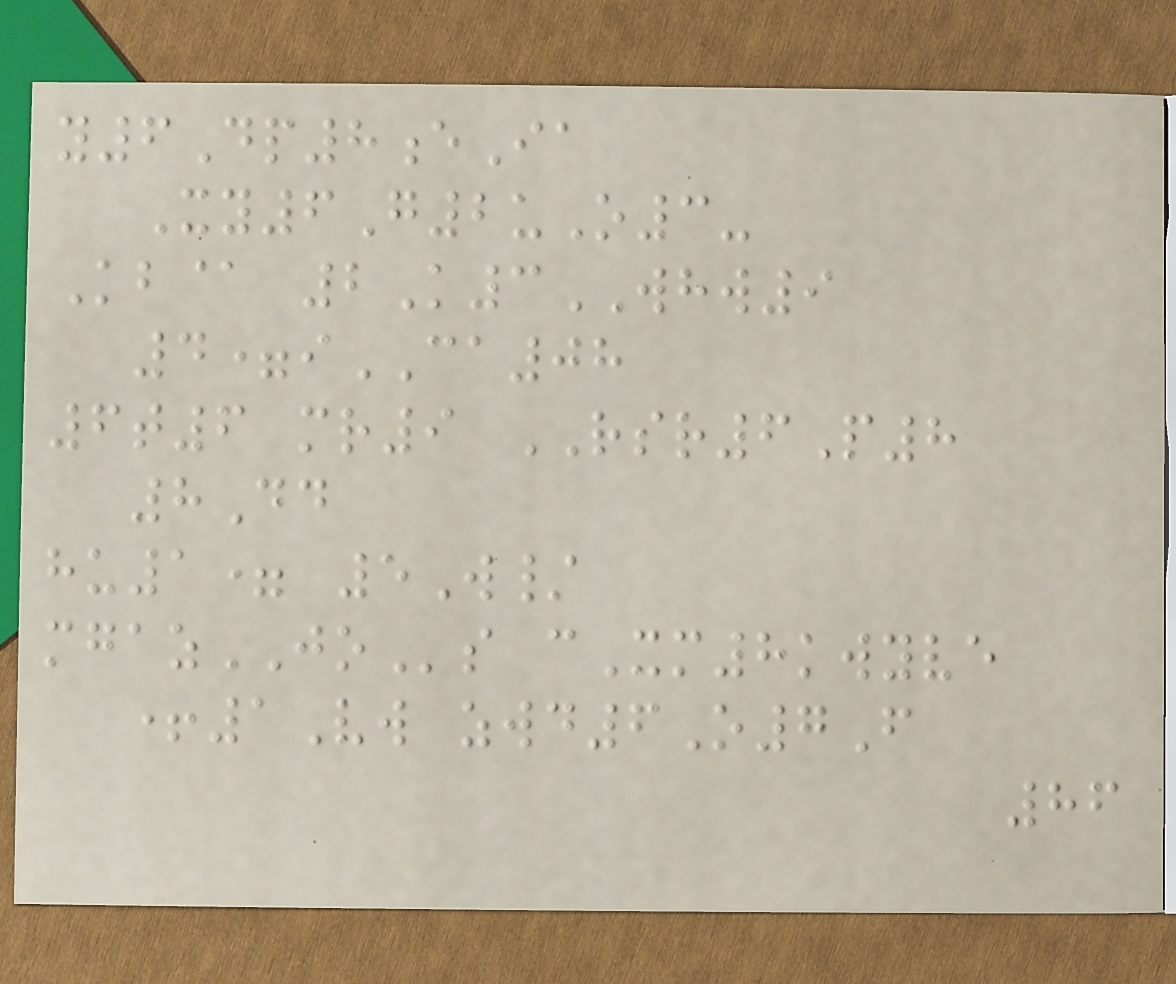y6Dp8eIa
Xy6G2uO3-
Kb@ 2K3WHW9
4=iCA08
6t6 mr9 RSR6P8
8Dd
hu1= 5W/
mgazJOs cXm8kwyve
+1Vw zwd6O7F
86
